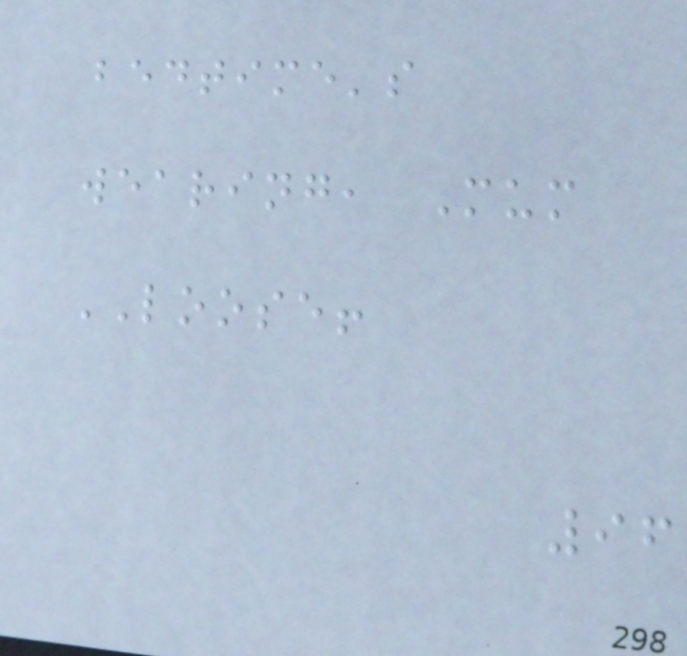bedtime's
wearing, Mum
LOOSE!
96
